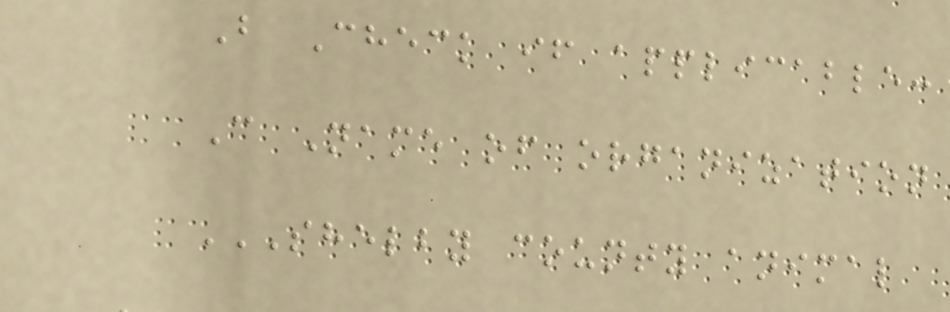B Check if applicable:
C Name of organization
SHELBY COUNTY ANIMAL
